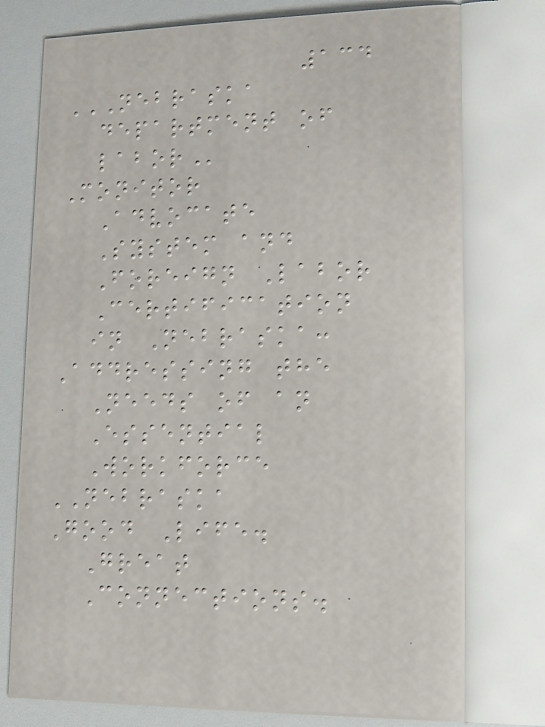134
NEBRASKA
DEPARTMENT OF
LABOR
Monitor
Advocate
System and
Foreign Labor
Certification
in Nebraska:
Addressing the
Needs of an
Essential
Workforce
NEBRASKA
Good Life.
Great
Connections.
